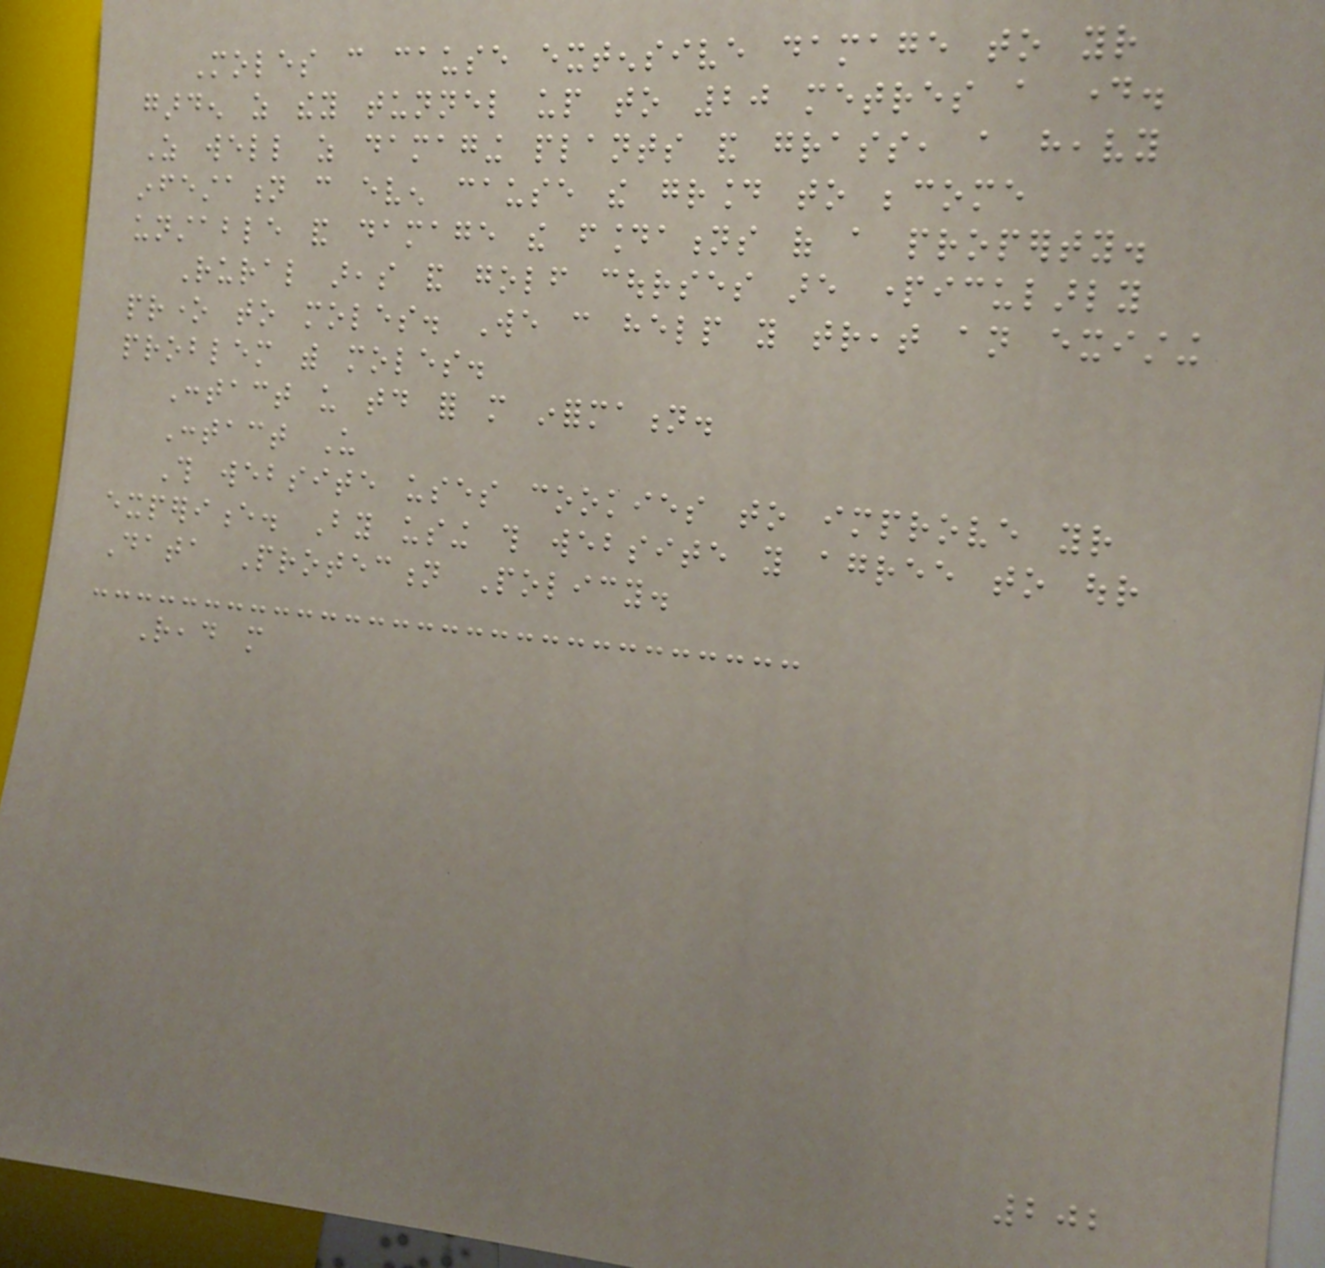Moles can cause extensive damage to your
garden as they tunnel up to 20 metres a day.
As well as damaging plants and grass, a heavy
infestation can even cause the ground to become
unstable and damage the foundations of a property.
Rural areas and golf courses are particularly
prone to moles. We can help you treat an existing
problem with moles.
Contact us today for more information.
Contact Us
This website uses cookies to improve your
experience. By using this website you agree to our
Data Protection Policy.
Read more
202
